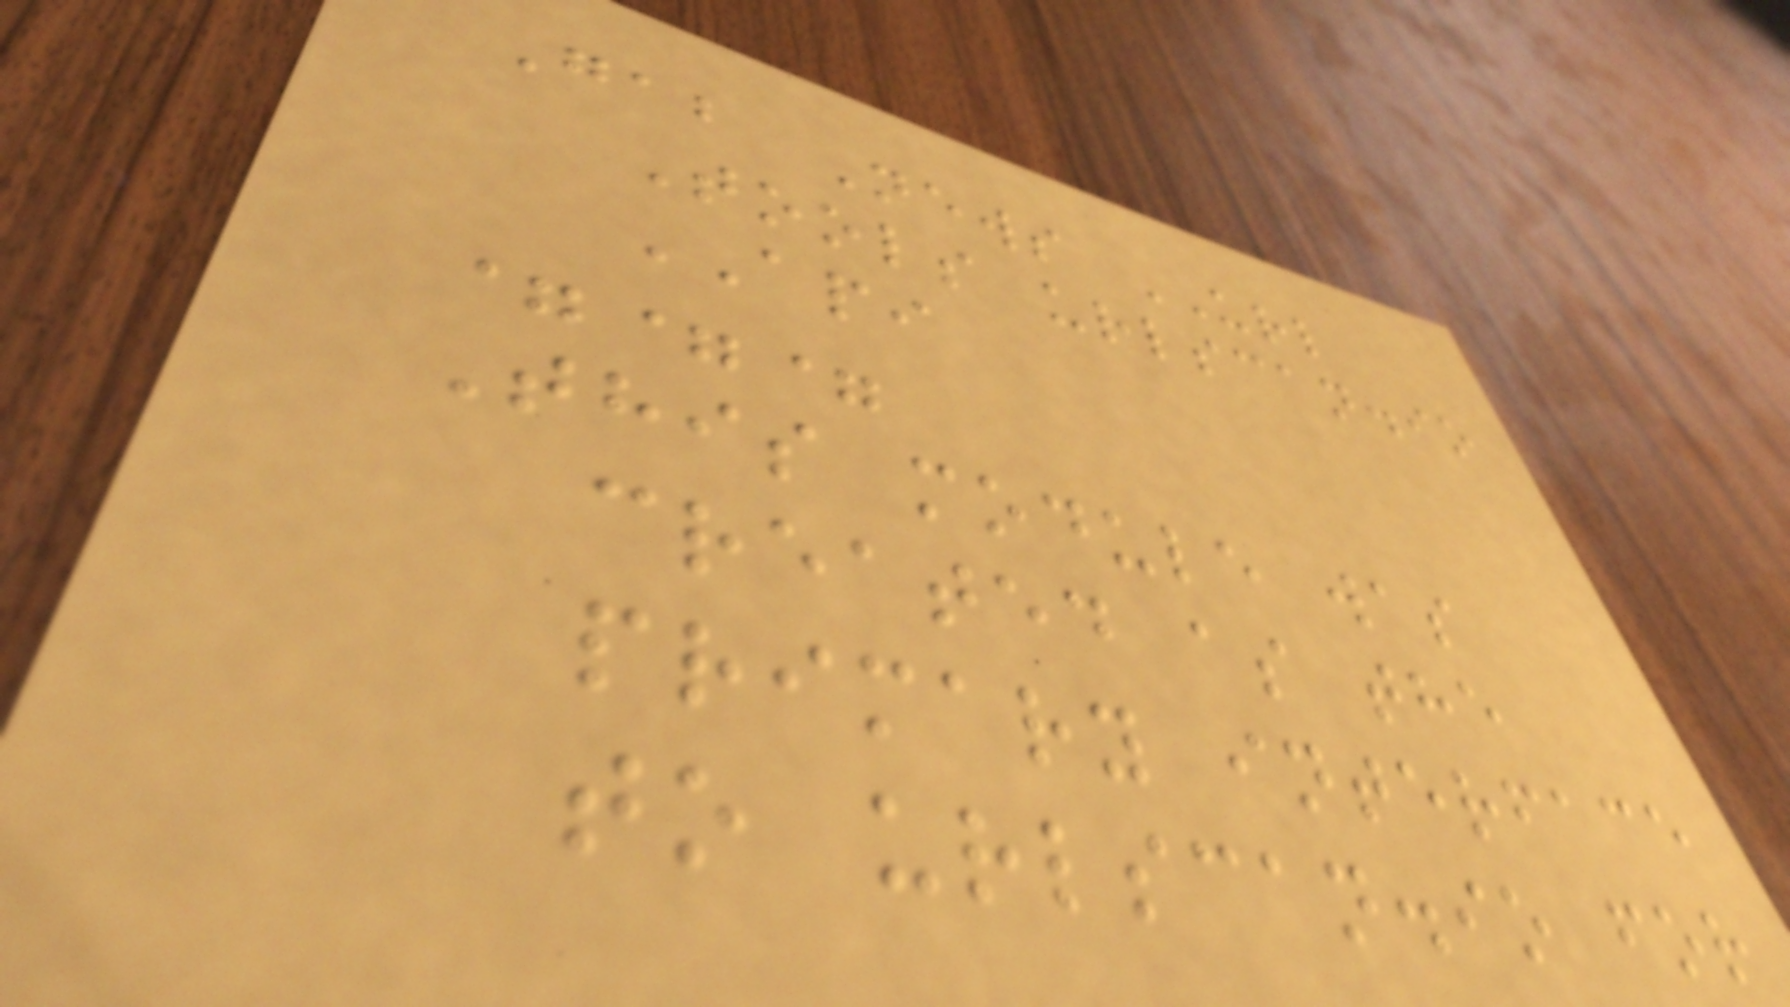Gab News URL
Tools urlscan.io
API
===
This module was
created as the
primary interface
to urlscan.io for
